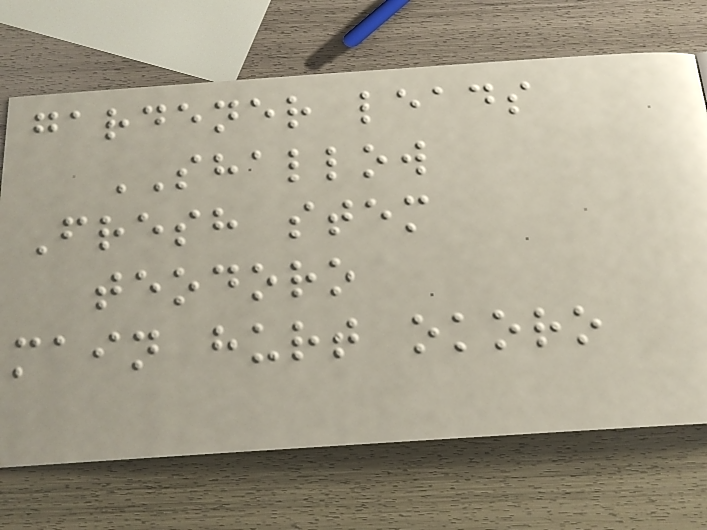gardener leads
SHALLOW
Fresh stem
teodoro
main hurt okoro
